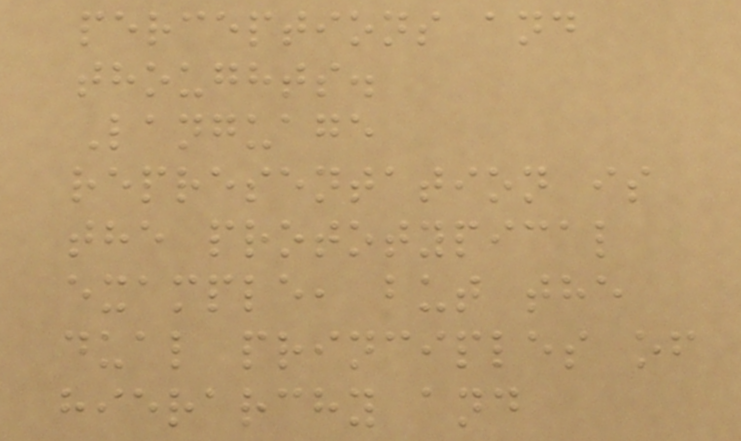perceptions and
thoughts.
Language
representation is
the prototypical
example, but the
dual principles of
hierarchy and
